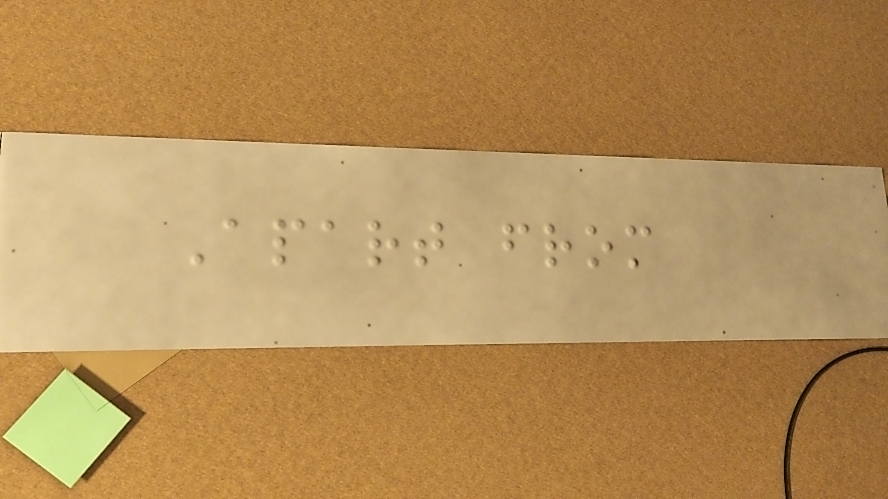Apart from
